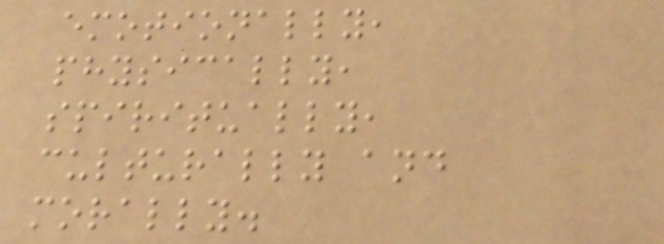emotionally,
physically,
spiritually,
culturally and
morally.
